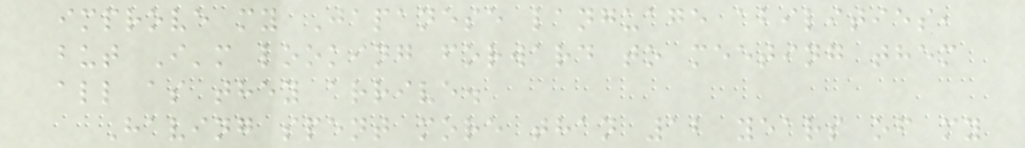improve my Japanese language abilities,
but I'm looking forward to meeting them
all as they arrive.
Having spent more than 12 years of my
